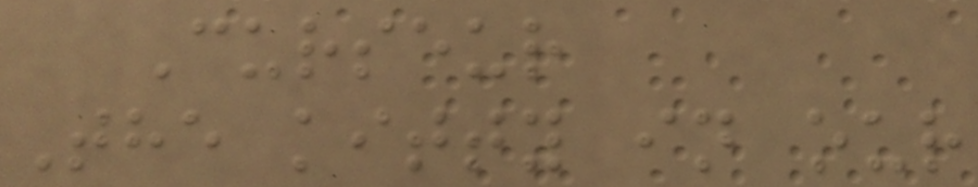Curseur
The kitty in our
